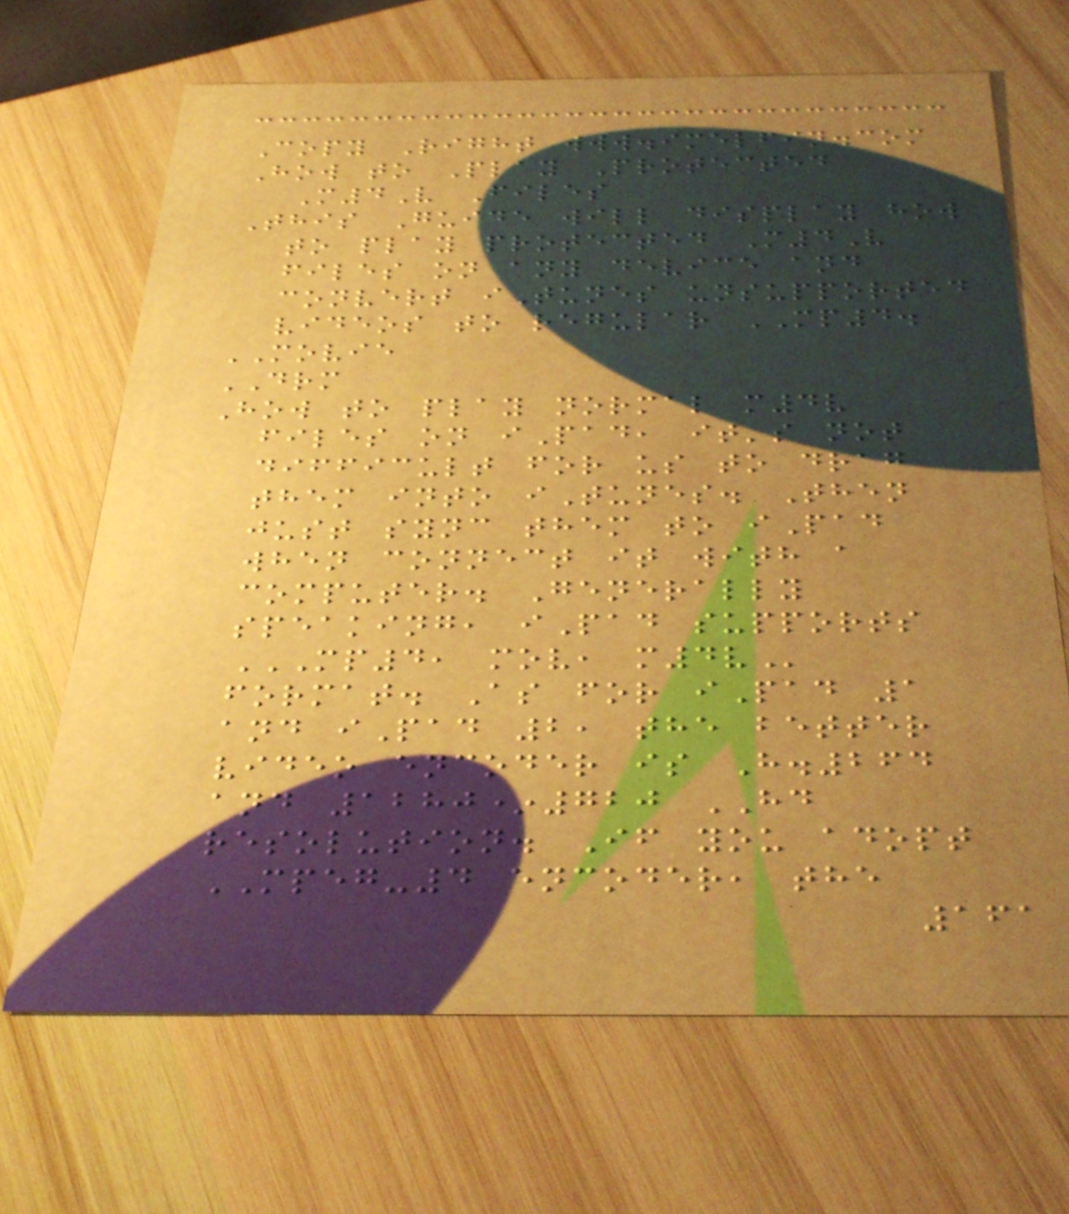Copy Right www.imelfin.com
How to Play Protected
M4V Files
This Guide will display how
to play protected M4V
files on any device and
convert iTunes unsupported
videos to regular MP4.
MOVIE
DRM
How to play normal m4v
files on iPad, it's not
difficult for us to drag
them into iTunes. Then
just sync them to iPad
when connect it with a
computer. Generally
speaking, iPad supports
MP4, MOV, M4V
format. As for iPad 1
and iPad 2, the better
video encoder is H.264
and 1280*720 HD
resolution. If you adopt
MPEG-4 encoder, the
161
